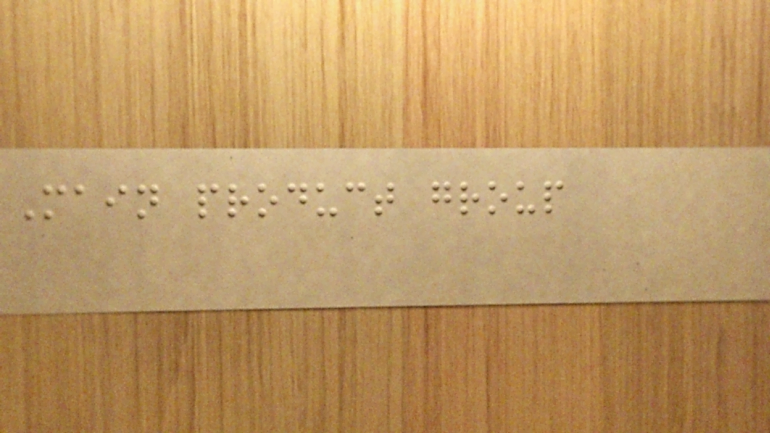Main product group
